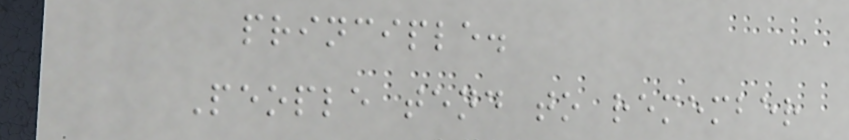principle.
People tend to remember
